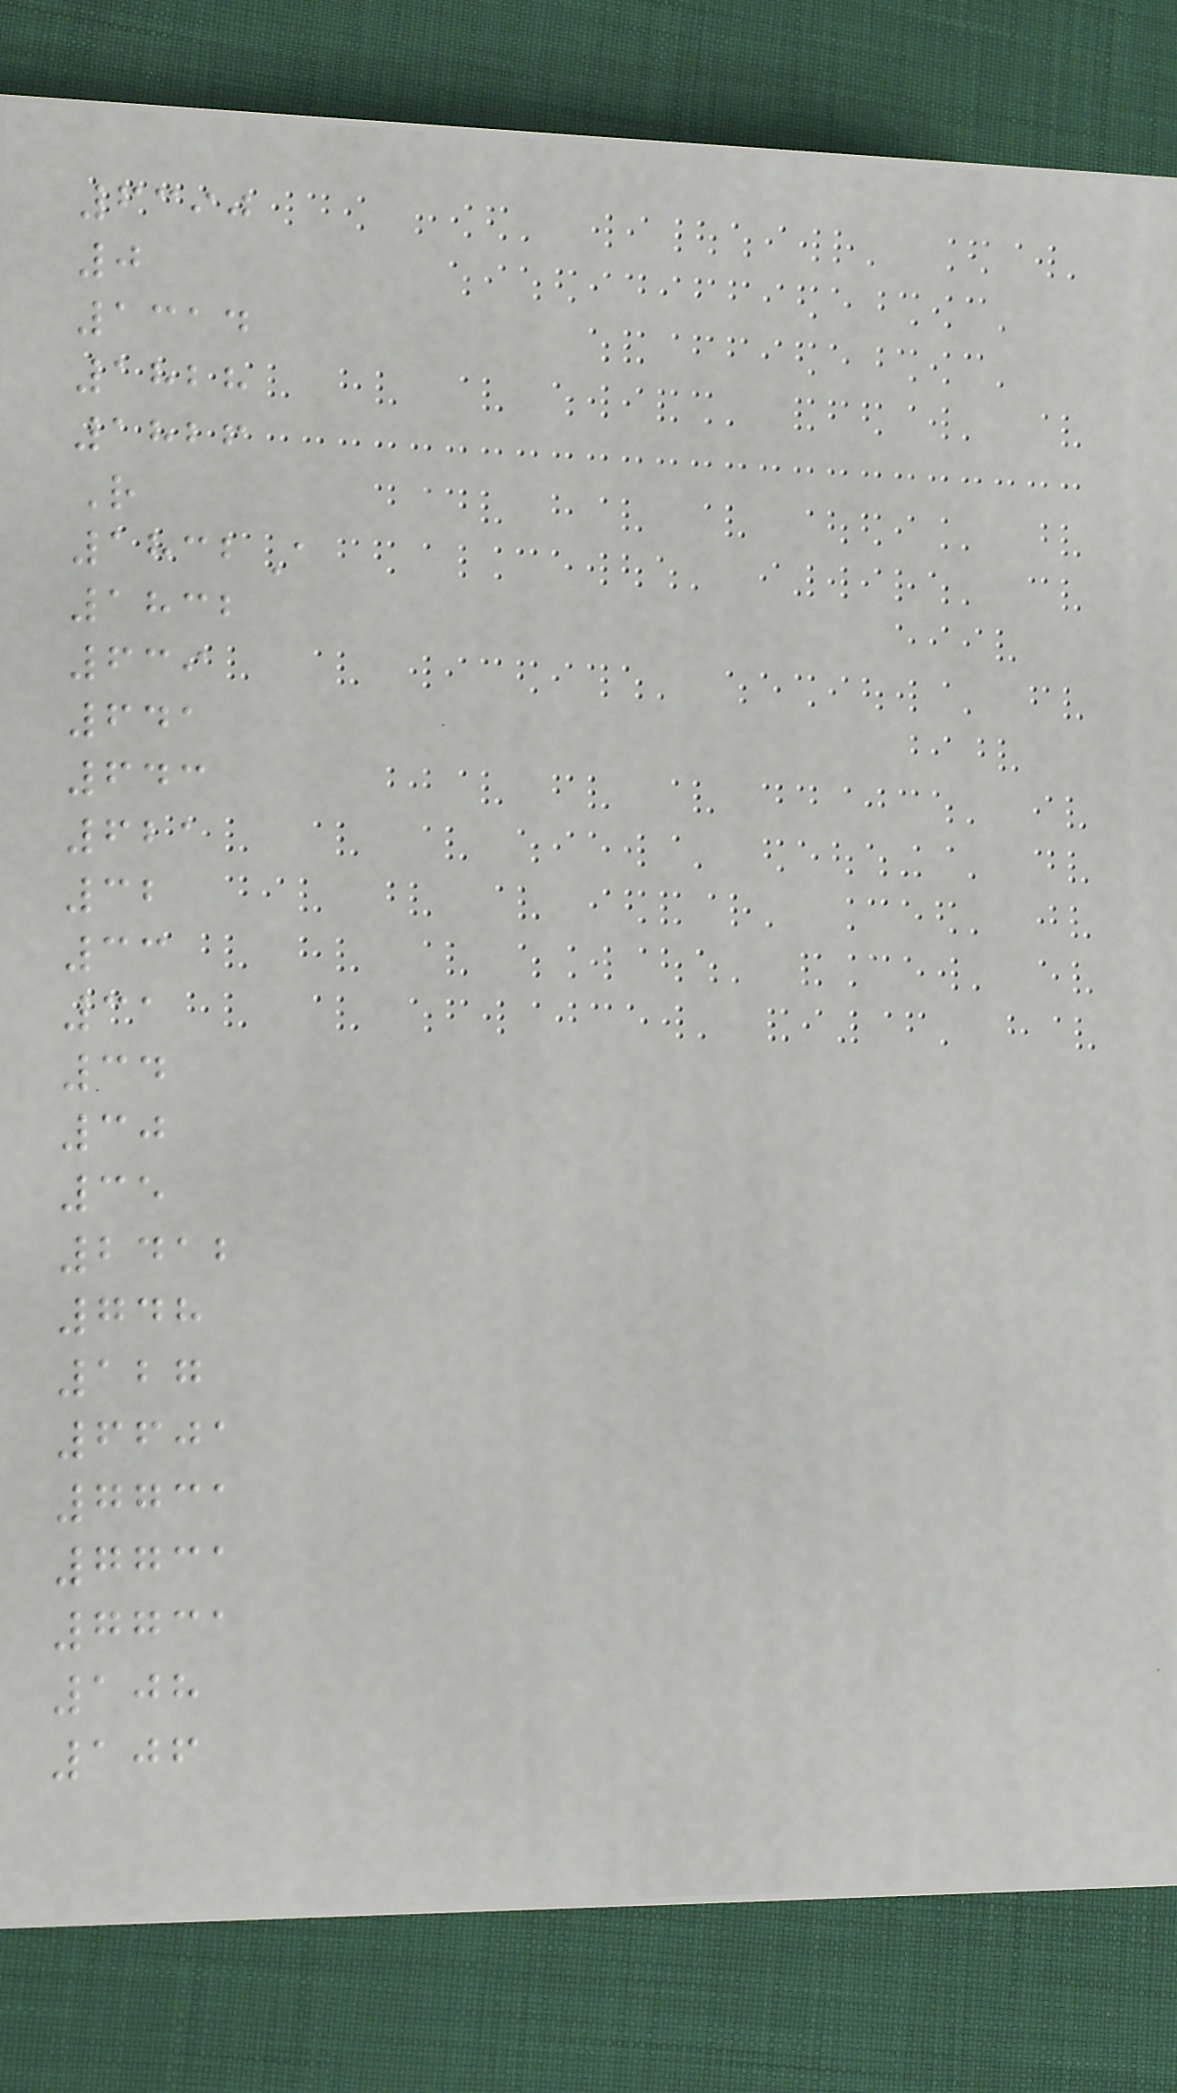6390
0
1314
1828
1826
R
1832A
1832
639
641
643
621
32
33
31
34
30
35
2412
748
127
6601
7731
7731
7731
108
106
